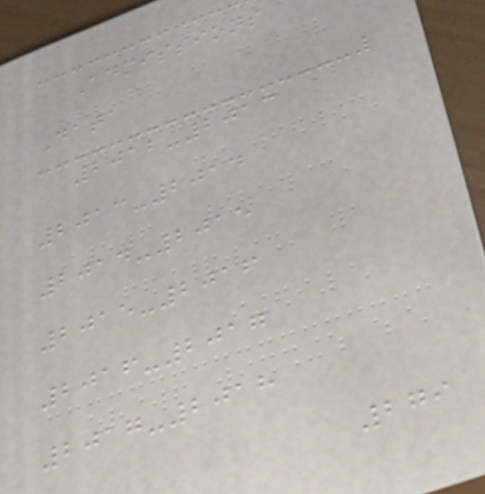Admissions
Data
2012-2013
2013-2014
2014-2015
2015-2016
2016-2017
2017-2018
279
